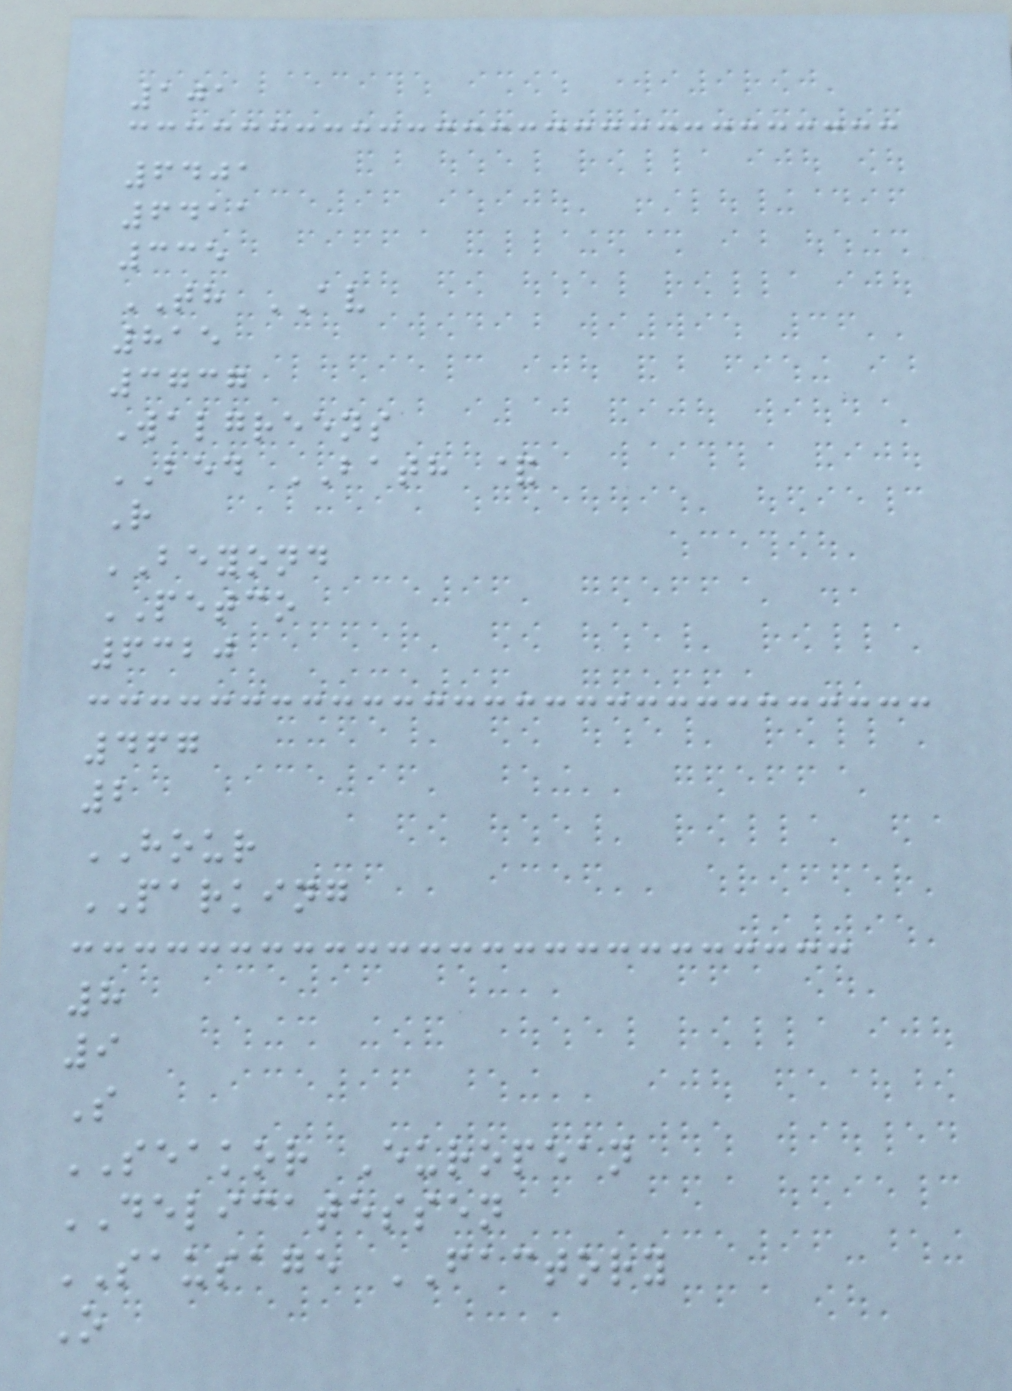101
6401
6411
335
TH AV
815
3737
Walgreens
BED BATH &
R
BEYOND
PETCO
6320
467
2
HOUR
PARKING
8
9
S
SEAKOR European
DELICATESSEN
SAUSAGE FACTORY
O
